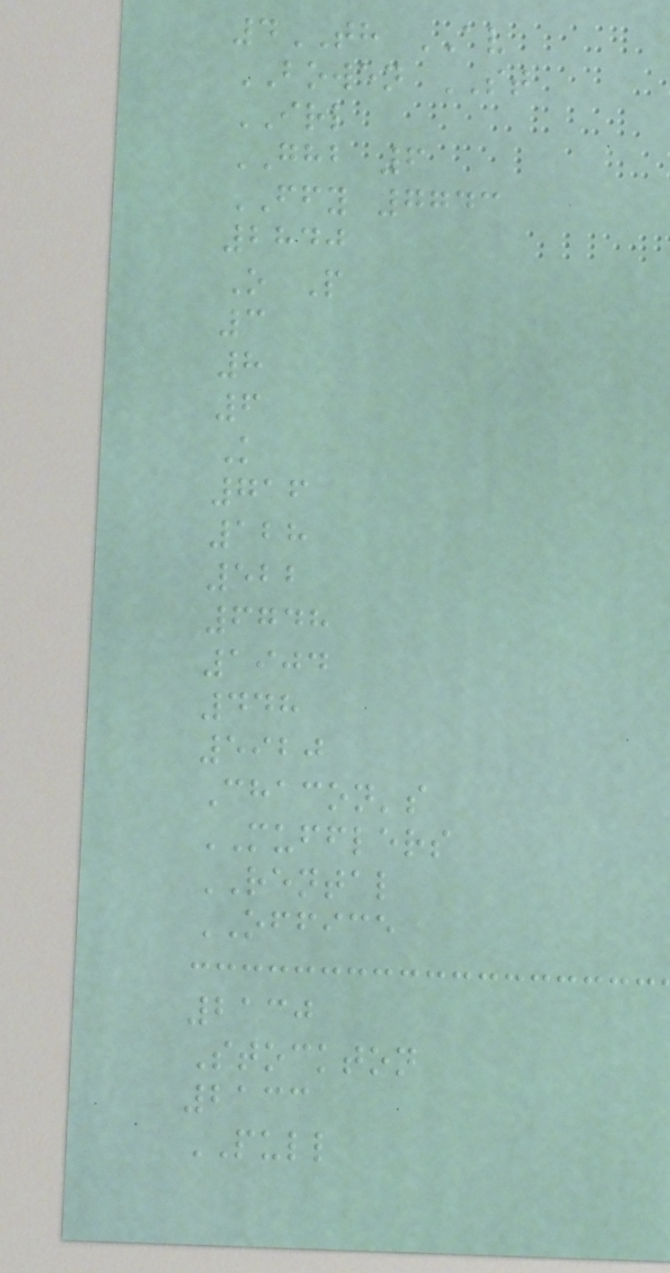4TH AV
BOWEN ST
IRL
GHB 6
FFY 7743
2840
O P
3
8
6
K
716
128
522
6748
1904
448
5920
Chacon's
MUFFLERS
RENTAL
OFFICE
2130
Stockton
2133
PULL
